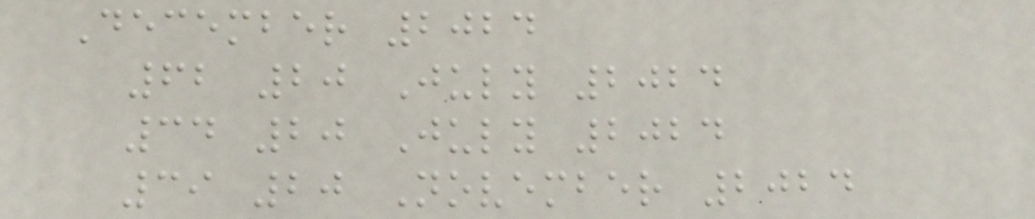December 2024
62 20 July 2024
34 20 July 2024
39 20 November 2024
